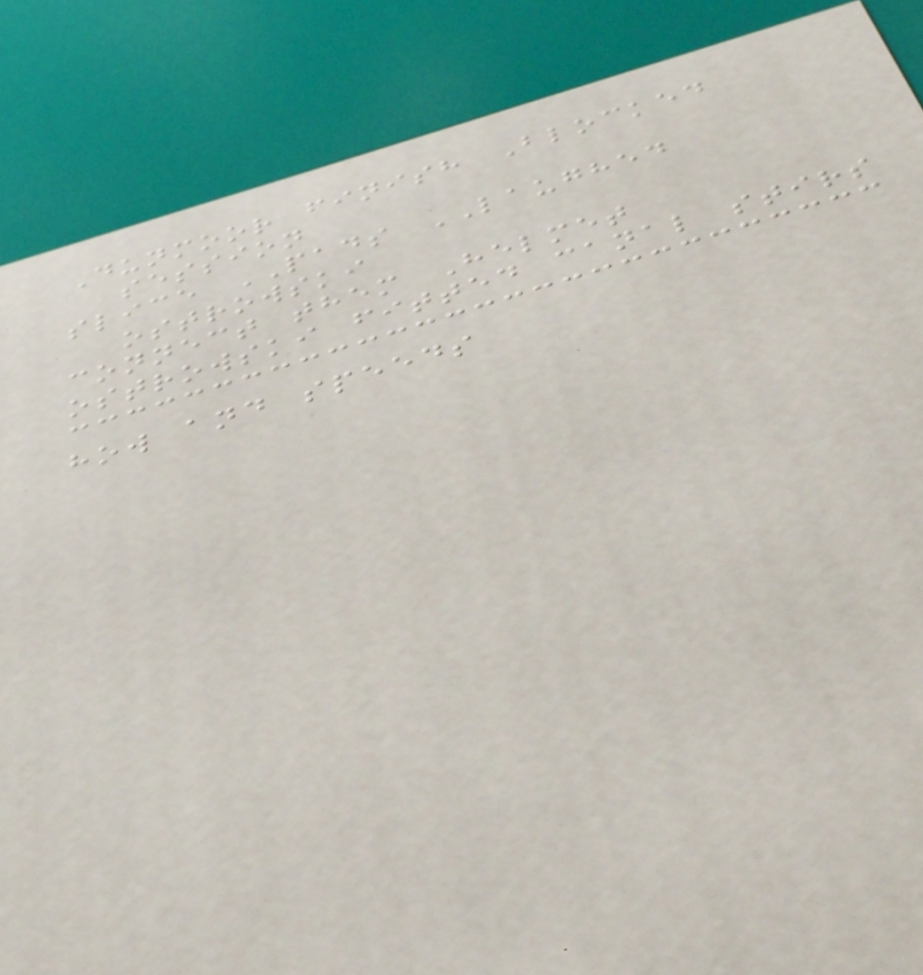Dunmoor finish Blocked
session
slice PADS LAUGHED
ostrowski
connect them Helmet
ostrowski fitted canal stirs
how and speeds
